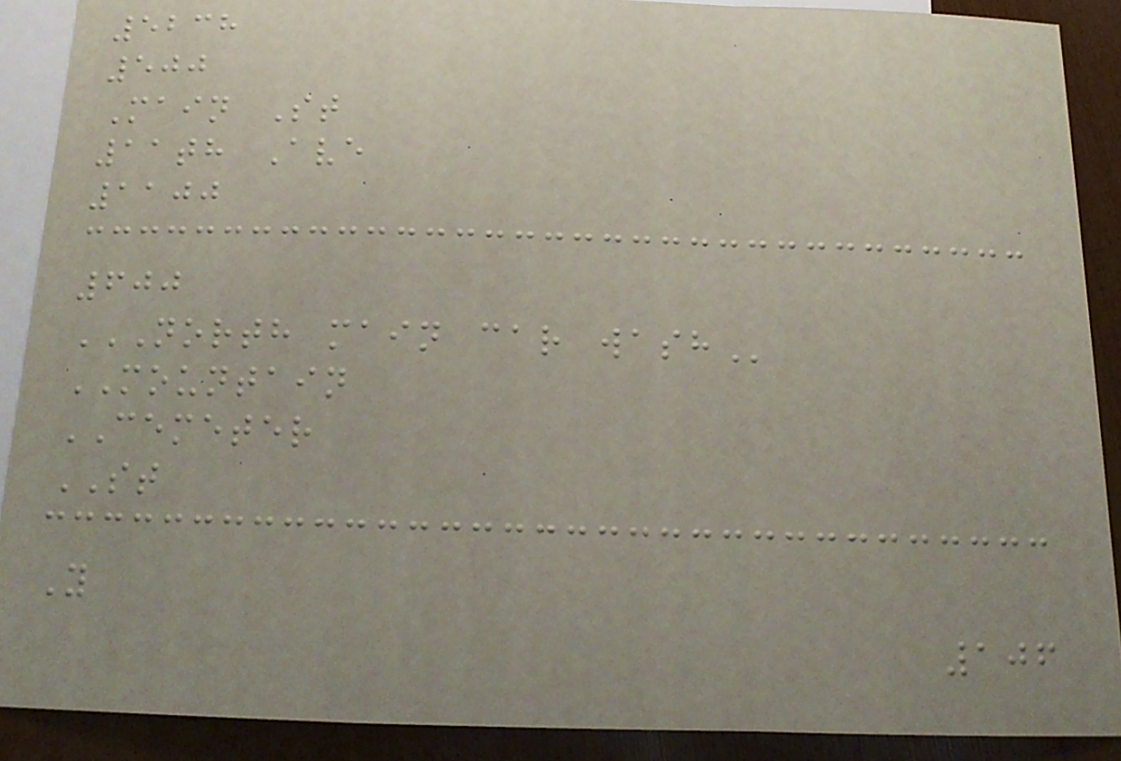5238
500
Main St
11th Ave
1100
600
NORTH MAIN CAR WASH
MOUNTAIN
CEMETER
ST
Y
106
